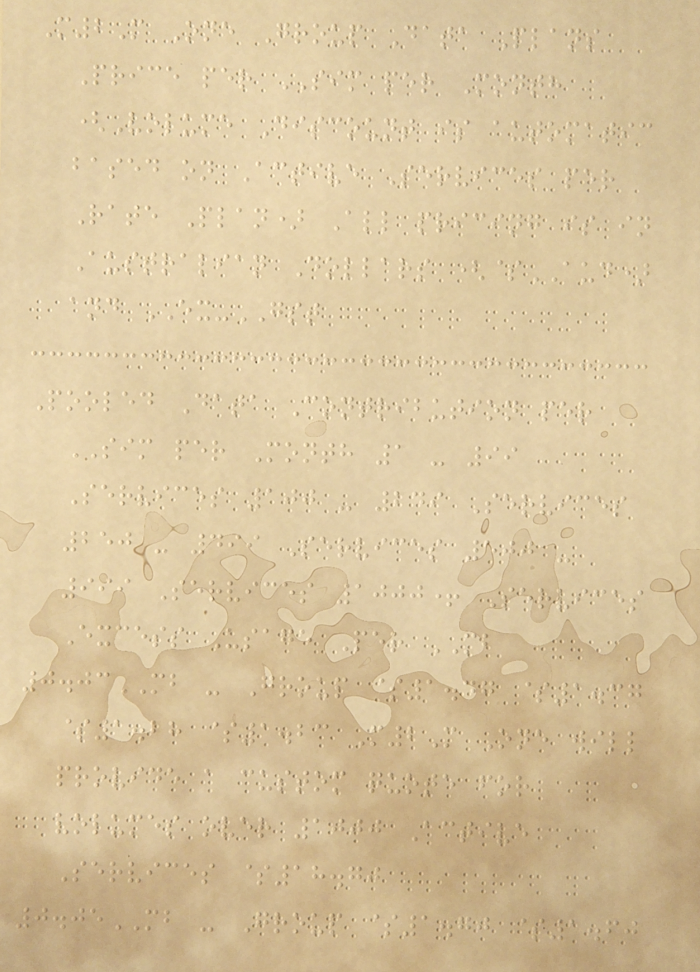M2M One Group Data Plans
Price per SIM per Month
(Volume Discount is automatic
based on Active Services per
Rate Plan) All pricing is in
Australian Dollars ($AUD)
and EX-GST
Pooled Data Contribution per
SIM per Month 1 - 99
Services 100 - 249 Services
250 - 499 Services 500 -
999 Services 1000+ Services
Excess Usage Per MB
0.03MB - Group $1.47 $1.37
$1.28 $1.23 M2M One will
provide a custom quote for
volumes over 1000 Active
Services $18.70
0.05MB - Group $1.70 $1.60
